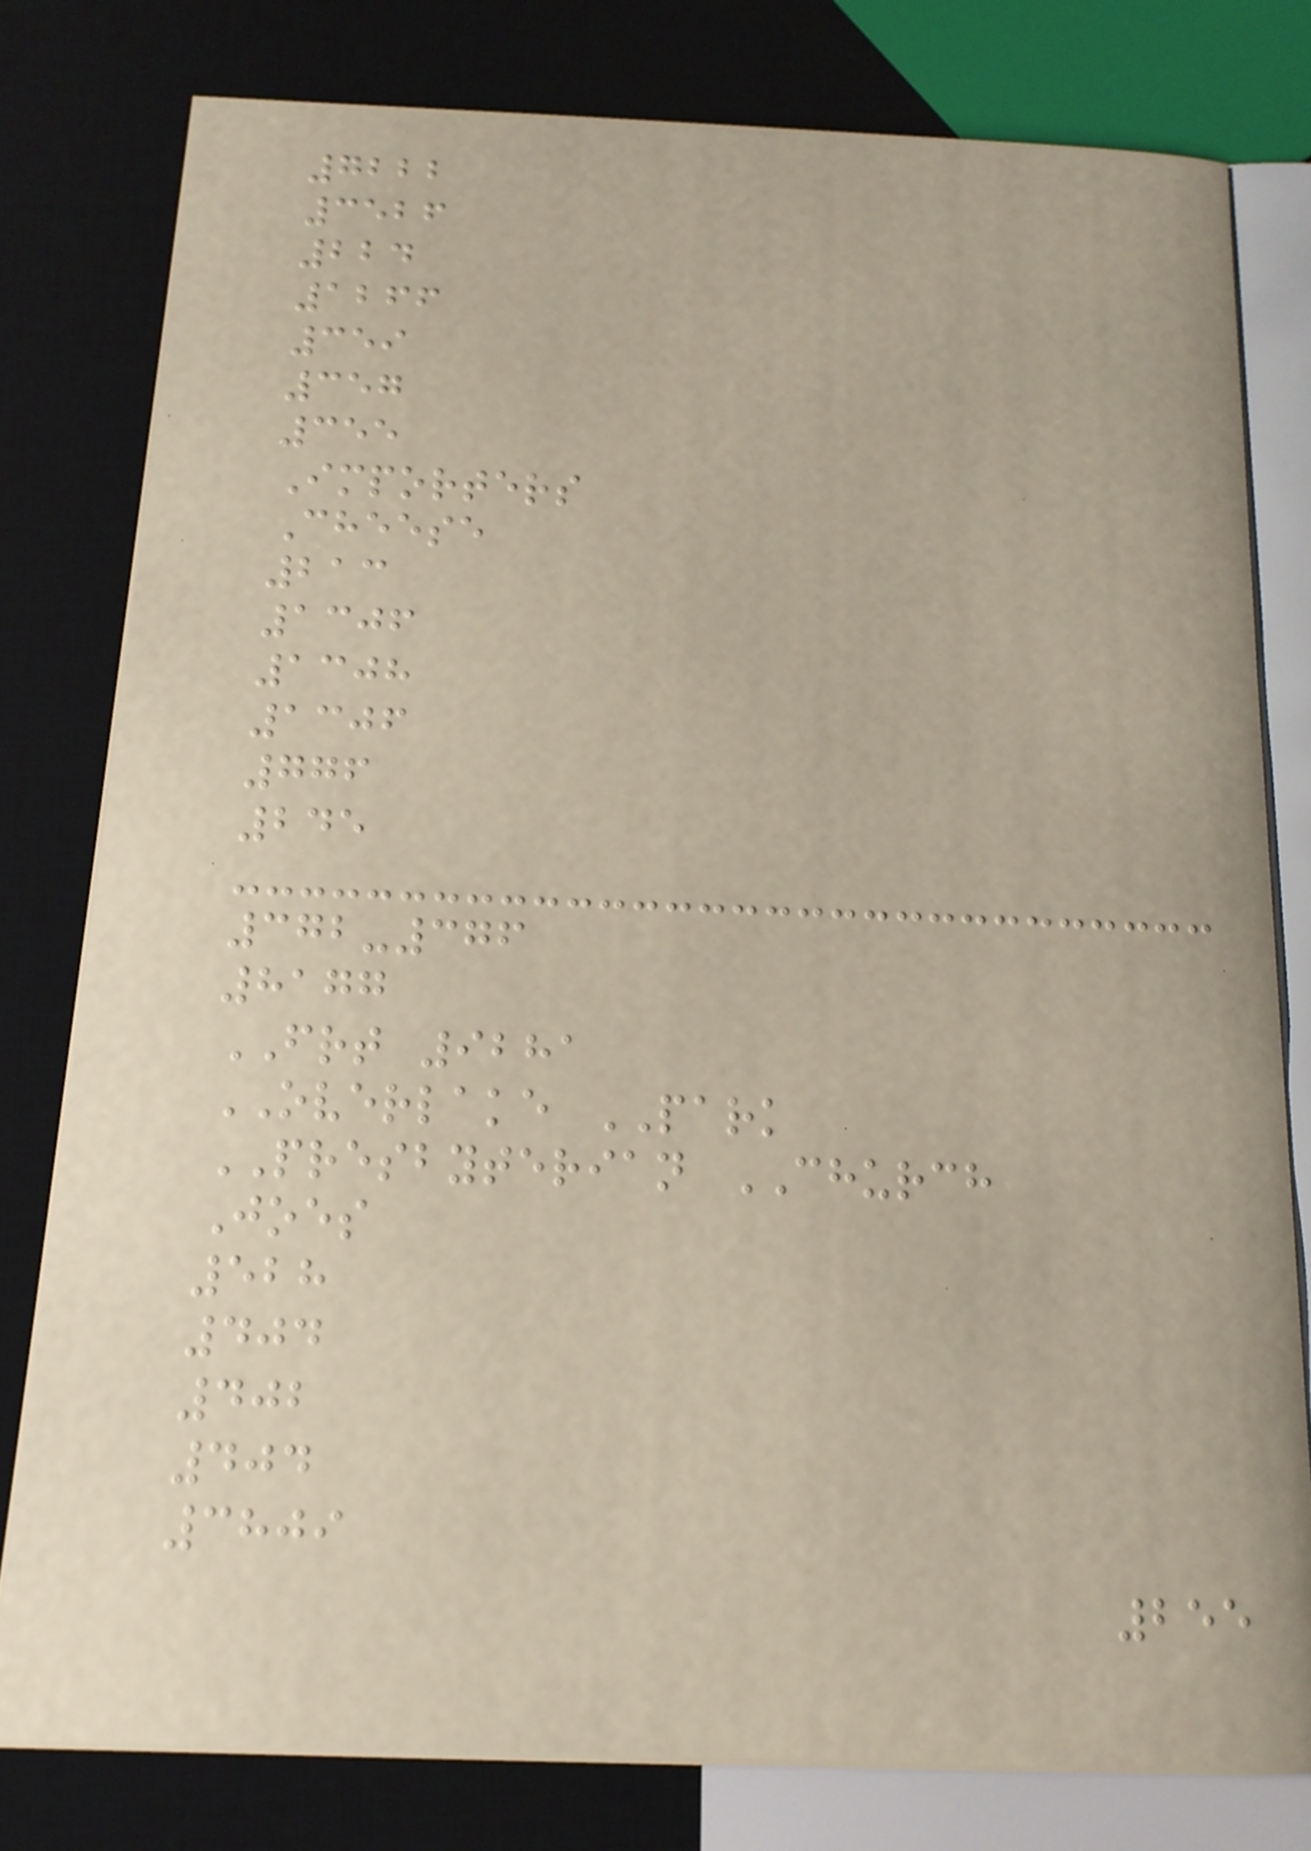7222
3526
224
1266
359
357
355
Importers
Cheese
213
1306
1308
1306
776
245
372-376
8177
FRT 9281
OVERLAKE PARK
PRESBYTERIAN CHURCH
Joes
528
404
402
404
3809
255
